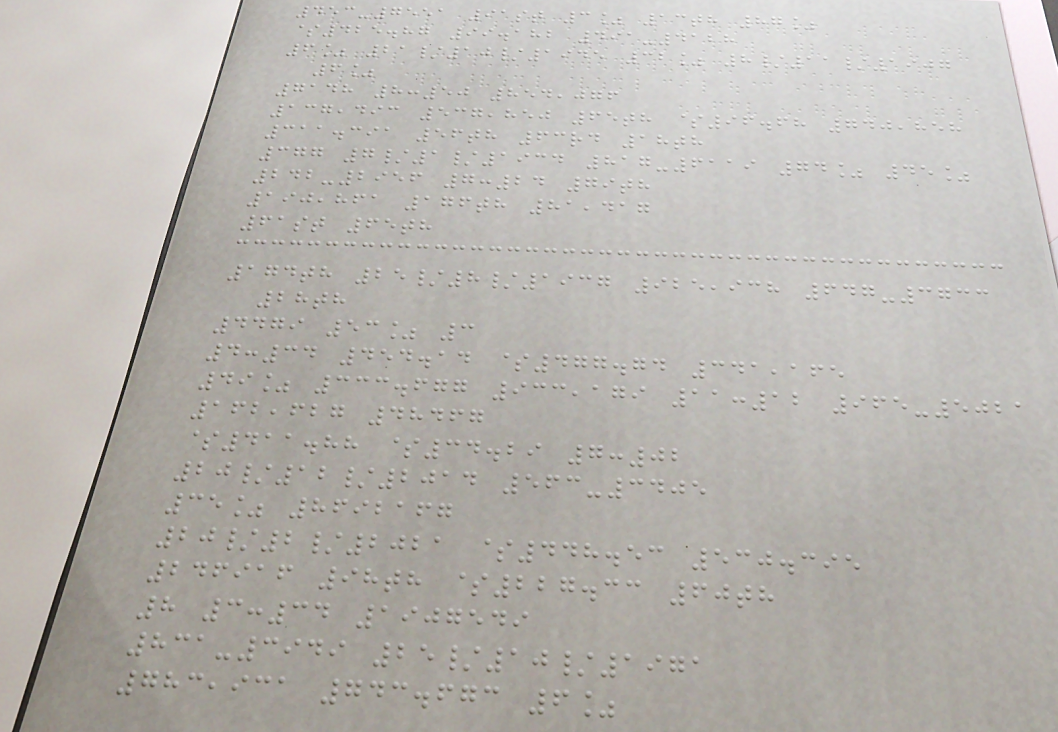453-7551 91st 3% 13th 87%
$425.87 99.182 491-4128
6% 21/10/1945 32% 8/11/1907
6%
7148 8:50 854,076
137,493 537,850 65th $96.68 740,858
311.391 56th 63rd 18th
377 7/1/1934 817-6119 74% 45%
242-2956 7:24 79th
190,861 176th 81,417
61st 65th
174th 25/8/1937 925,938 647-3733
28th
4479 53% 3
4:34 454.14 $477.74 341,165
49% 333.677 933,179 11:12 965-5021
162,627 48467
$411.88 $34.29 7:02
20/12/2014 563-3405
35% 8692167
20/2/2021 $448.53 530.395
246916 98th $227.33 60th
8 3:34 1907549
831-3949 25/10/1971
783,931 743.673 6%
